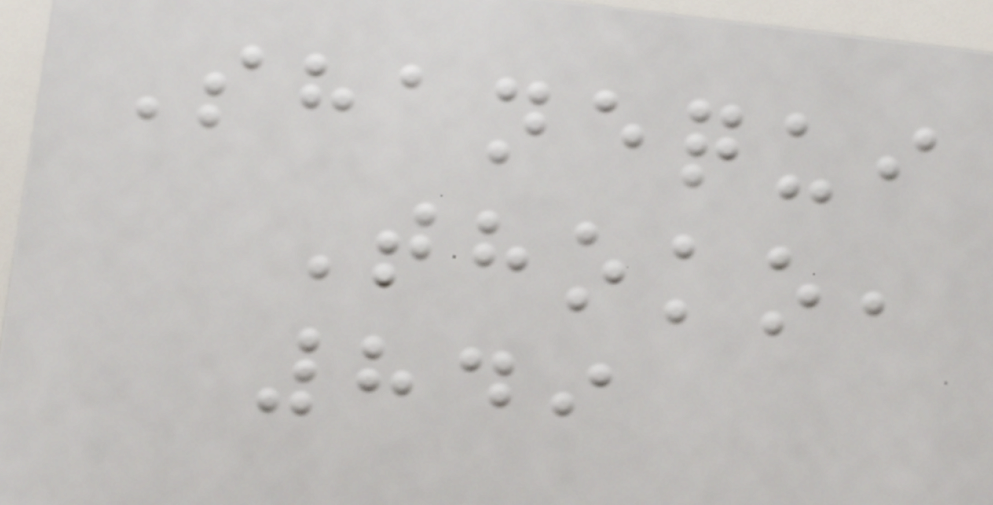Shanequi
Thoko,
849
